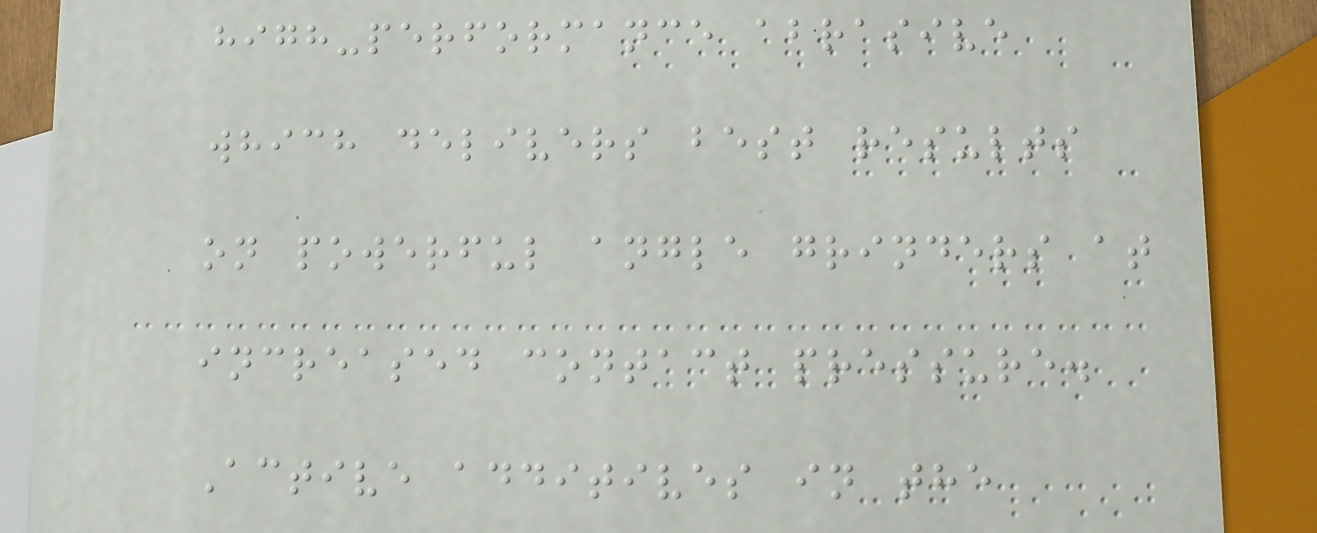high-performance abrasive
which delivers best results
on powerful angle grinders at
increased contact pressure.
Active additives in the
